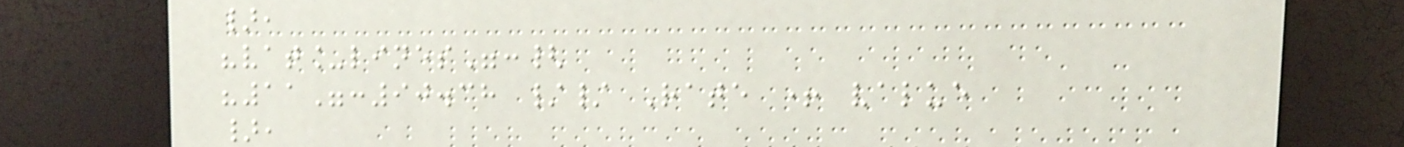},
"vat_lines":{
"11":90.38 // Rate + value
},
